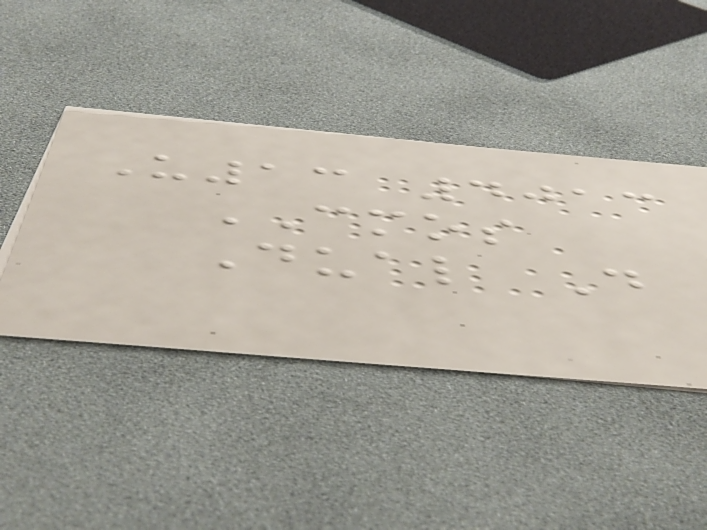U13 4013
CMOS
Dual D
